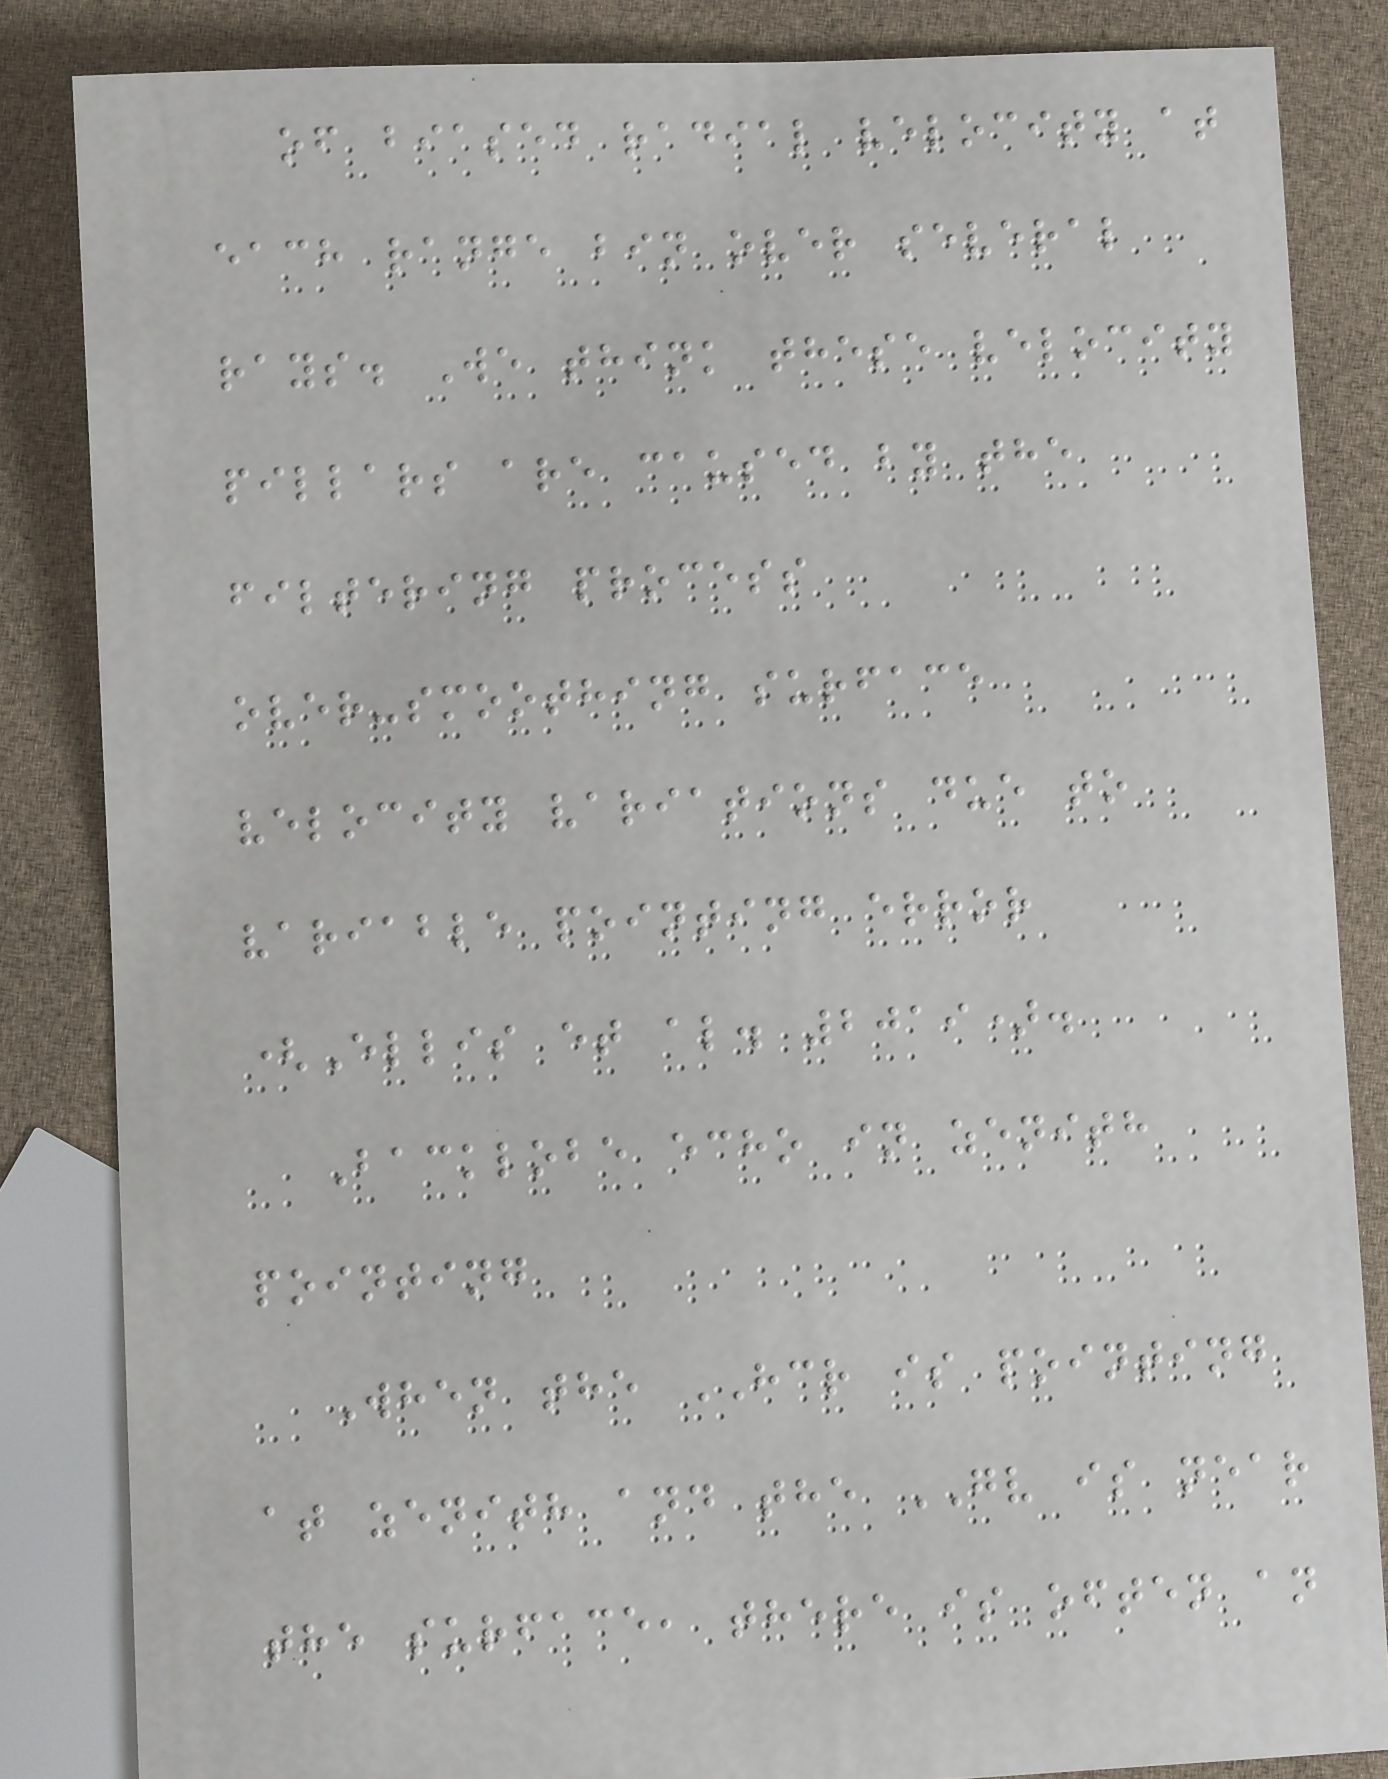of biased radial velocity at
each range bin over several
rays. We think these velocity
pillars are caused by the
filtering process
over-smoothing surface
velocity variations due to
variable pointing error
(Ellis et al. 2019).
Backlobe echo in zenith
pointing
When the HCR is pointing
at zenith and the GV is near
the surface, there is often an
